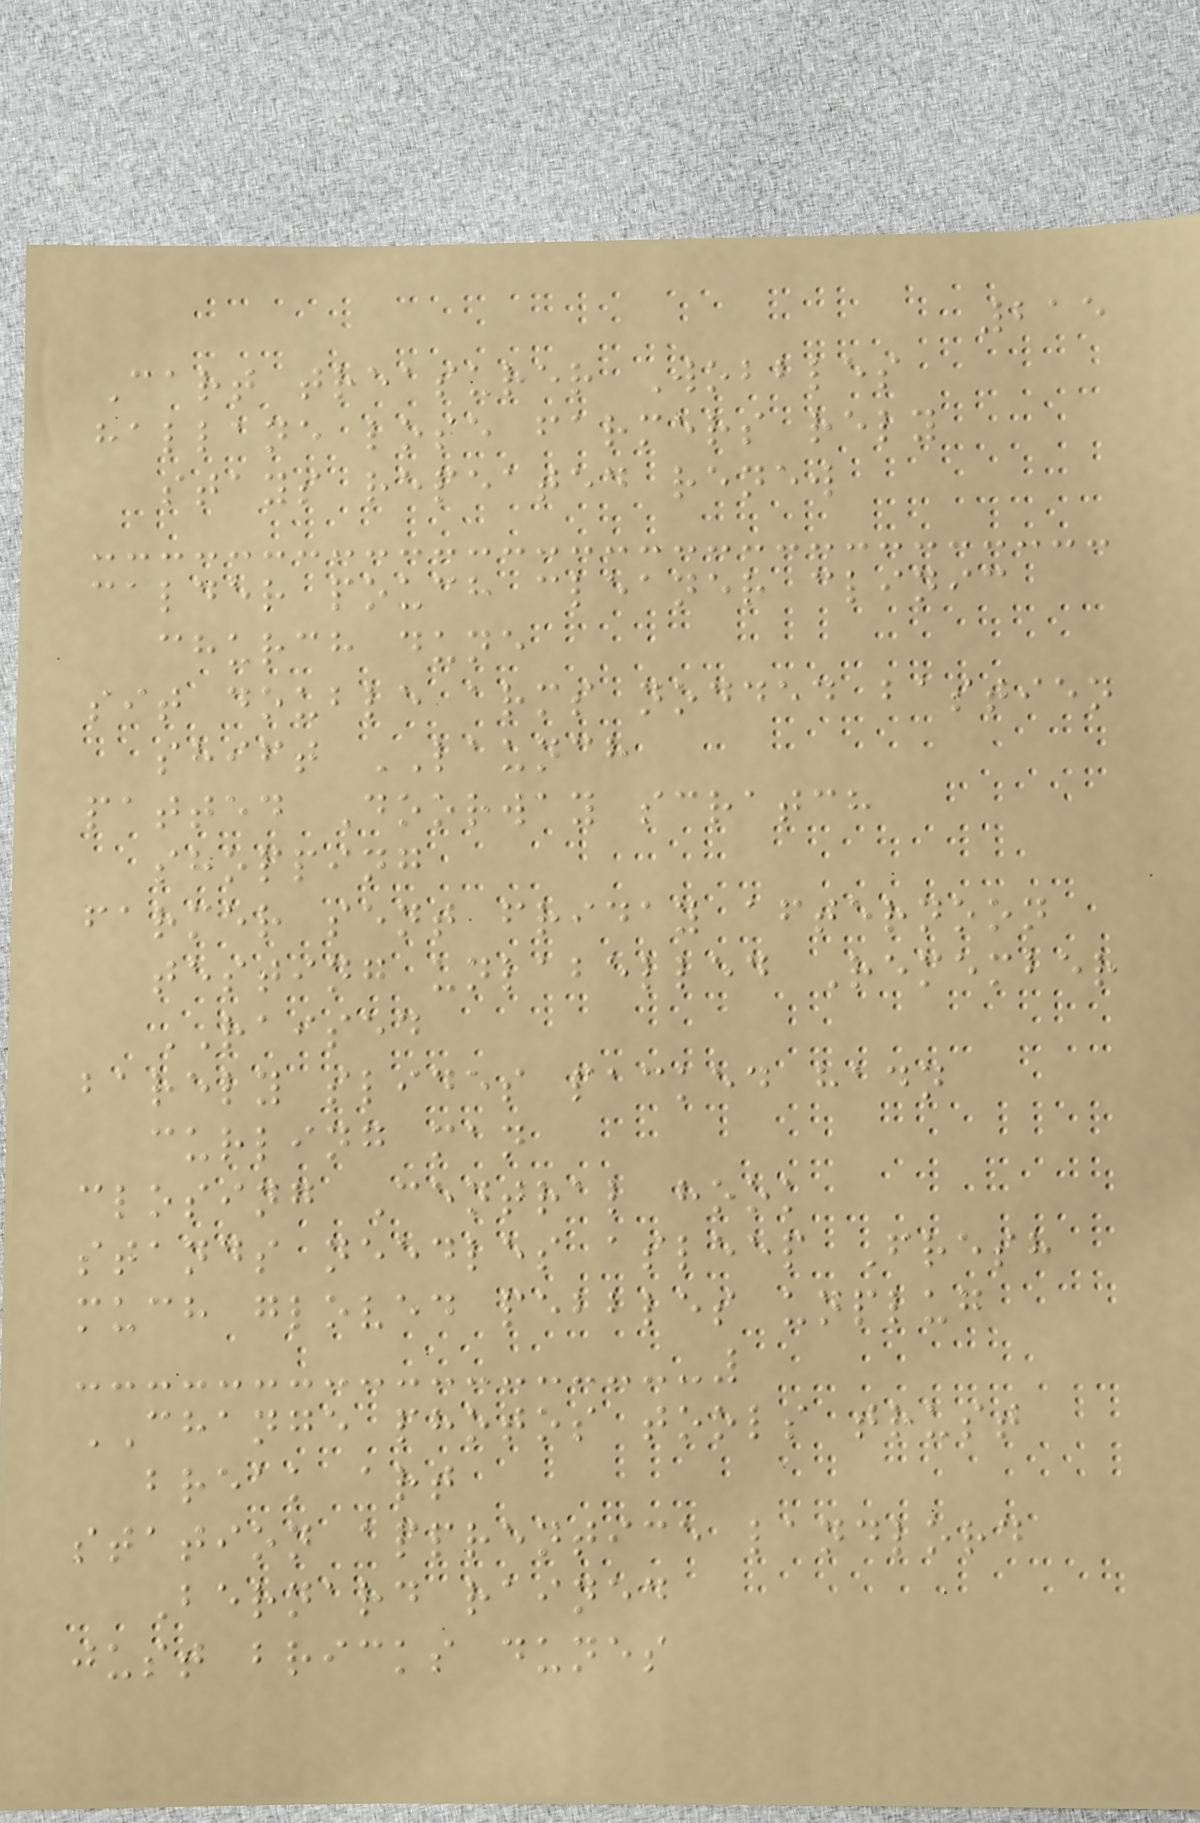215
Cart treasurer Wobbles
hallane lose farmers rely
stays repeated renew
calder pouch cleaner clinic
church dune
sit double arms nodded bastien
shift LAUNCH
patted Doorway scratch
shopping
farmer sent friday afternoon
testing unlabelled Remember
RAISED
barely slides packed hadn
curling man
closing Central hook
stands needles asleep Fresh
much gloved pebbles unplug
CHANGE photos tools trust
break art
station apprentice landlord
Bernard rained
just bricks dunes
